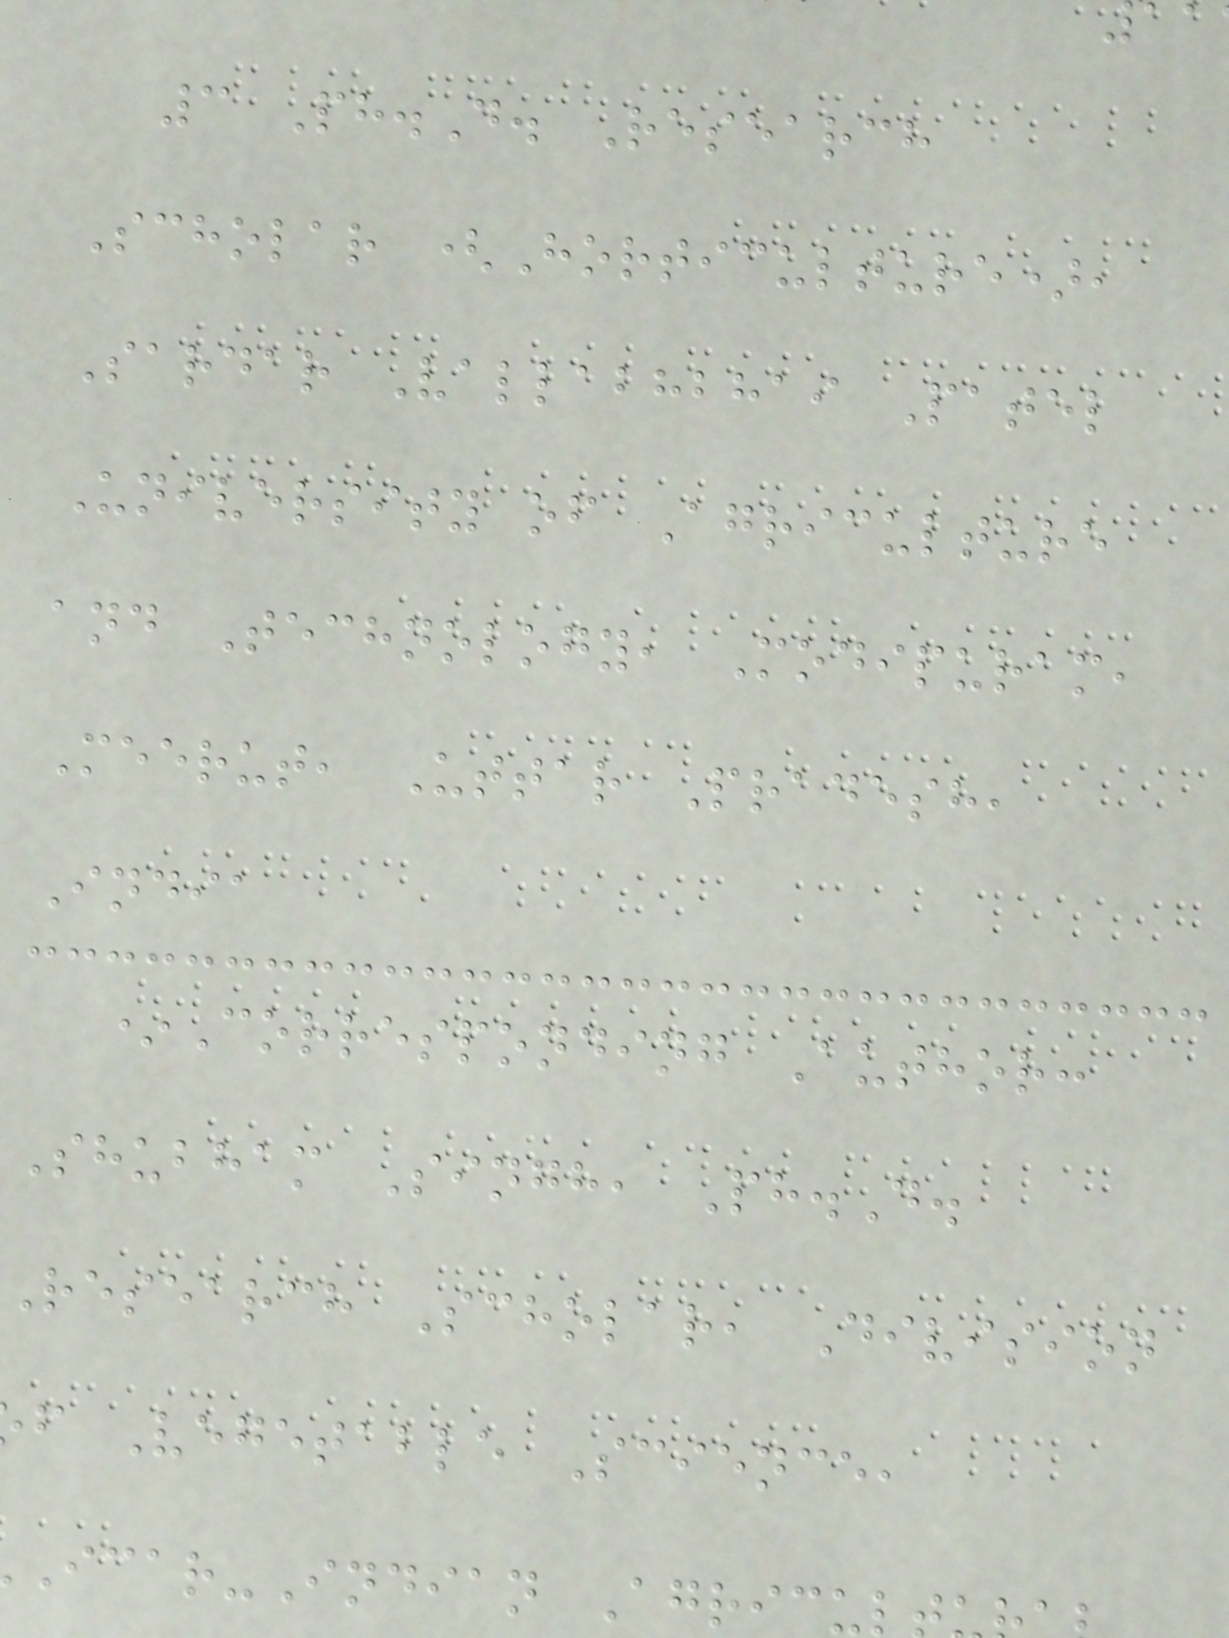3 Ph.D. Research
Scholar (Horticulture),
Sardar Vallabhbhai Patel
University of Agriculture
and Technology, Modipuram,
Meerut, Uttar Pradesh,
India
*Corresponding Author:
Shubham Singh, Ph.D.
Research Scholar, Division
f Vegetable Science,
-Indian Agricu
